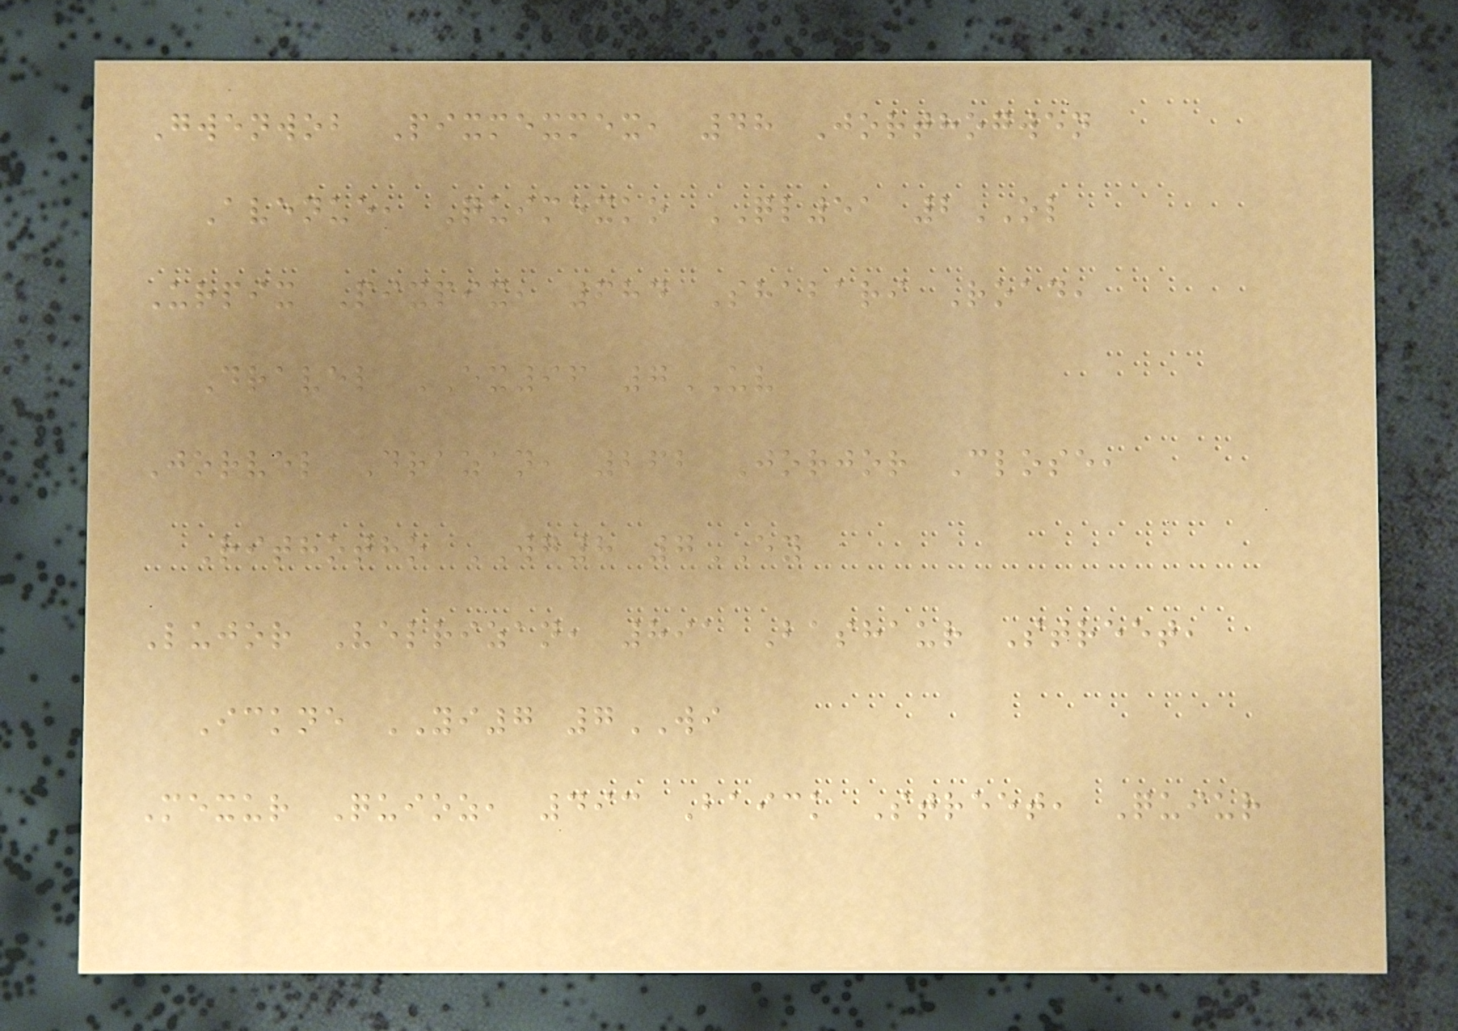Gwenwob Pixmexmex, 48 Jorthogwen
Avenue, Quimexko QL51 2OL
Urpix Pixpix, 684 Shabari Road,
Dravel EX96 7UV
Jorvel Drazan, 262 Jorjor Close,
Rithotho WG8 7EY
Lujor Velrizan, 891 Bashaur Street,
Ickne YI7 7WI
Mexur Quioz, 493 Baick Street, Quiur
